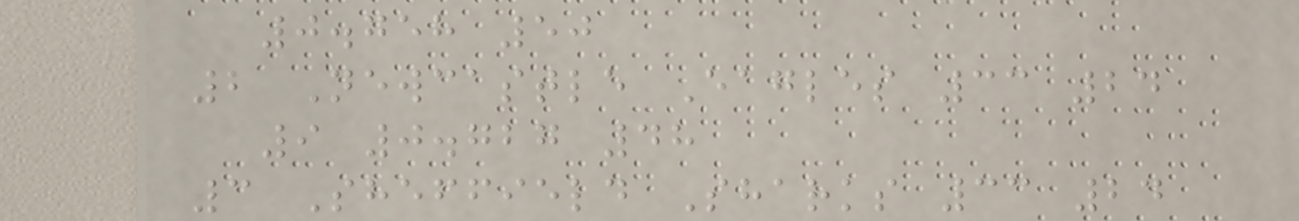0.758 50
2 Newcastle Eagles 33 24
9 0.727 48
3 Sheffield Sharks 33 24
